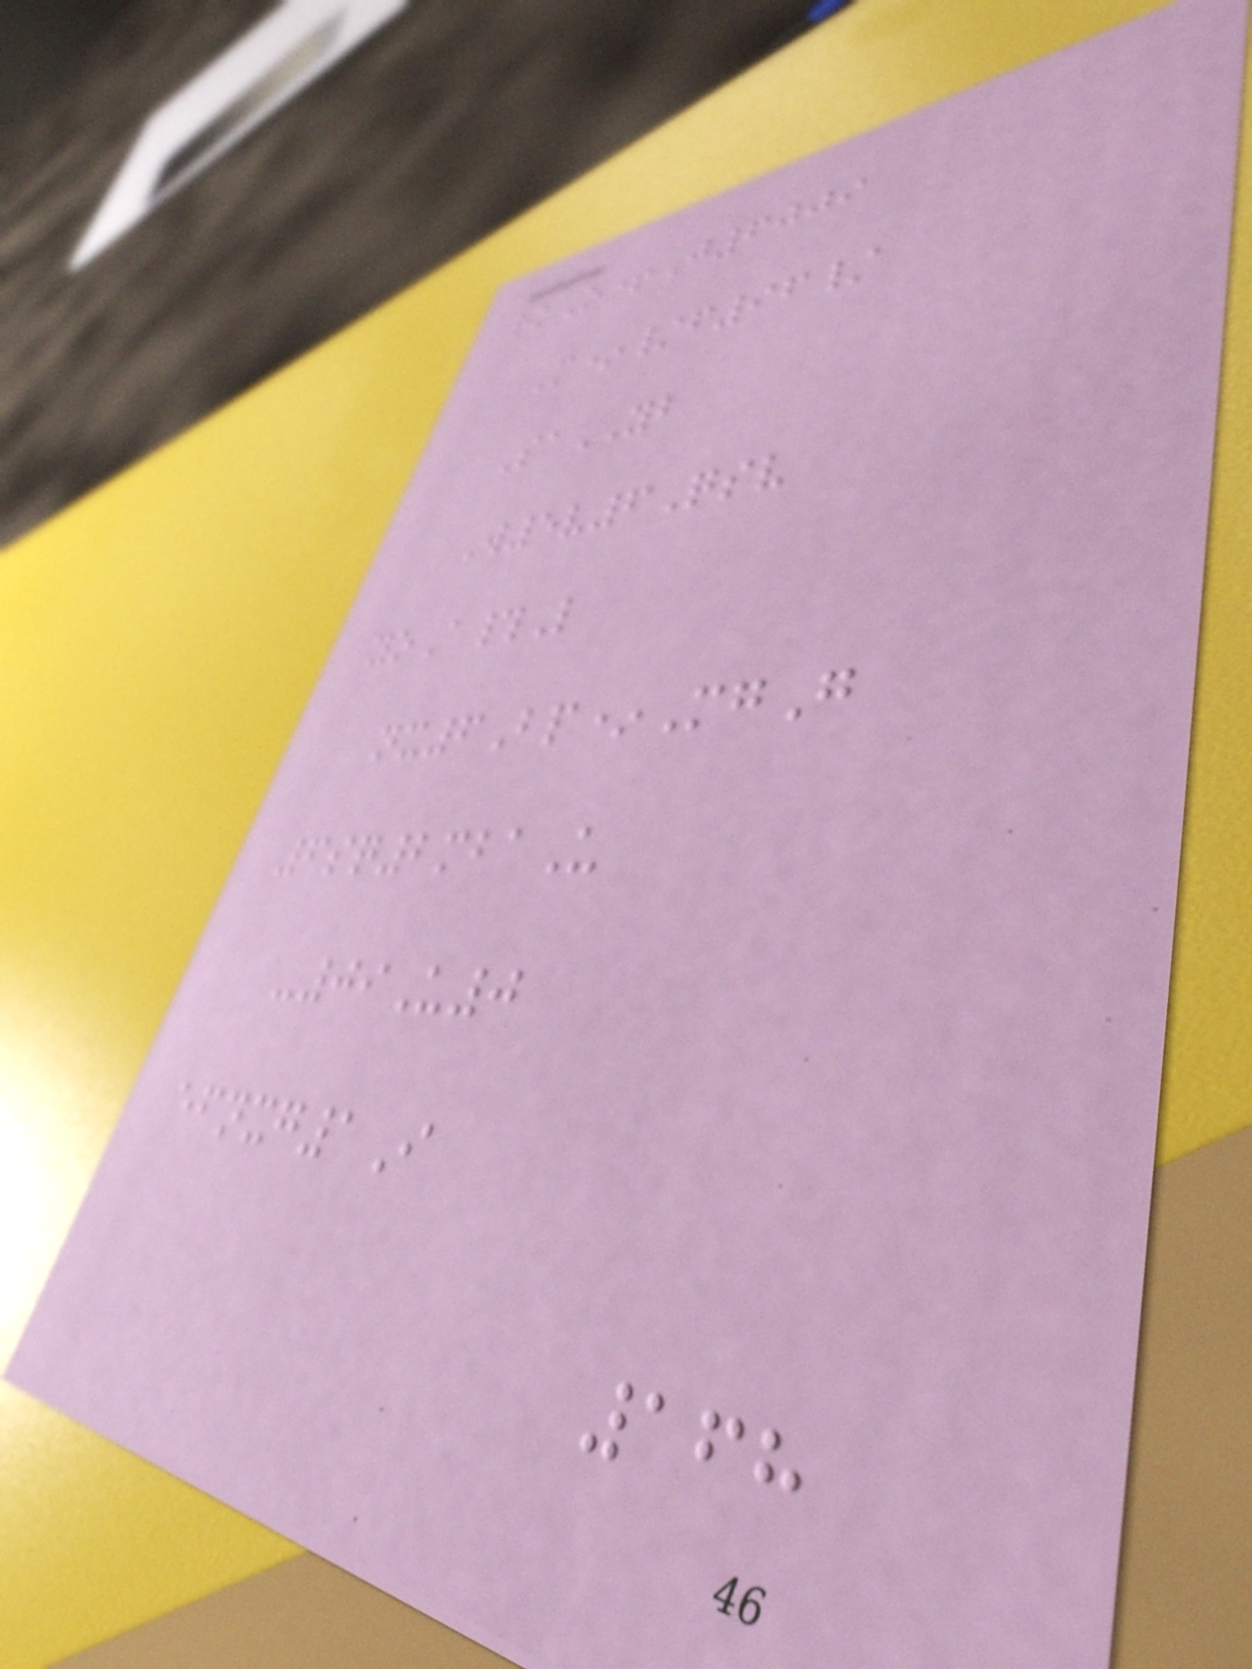rkO+J6009
M*/f96/
SaYB
W5v6Qsv
yoA#L
nx6Bp*MgG
6sq2mbaU
-09U0
efnxg1I
168
